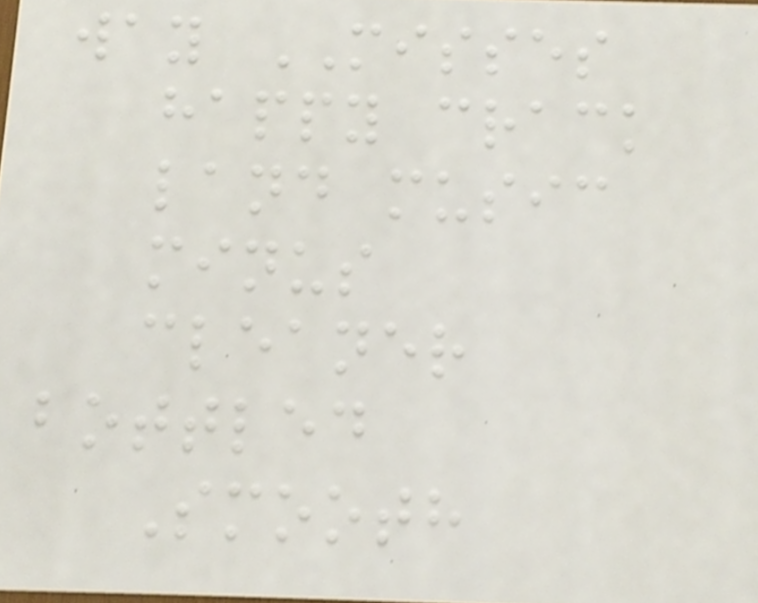way MISSES
happy crack
land music
minus
cleaner
bottled
Smooth
